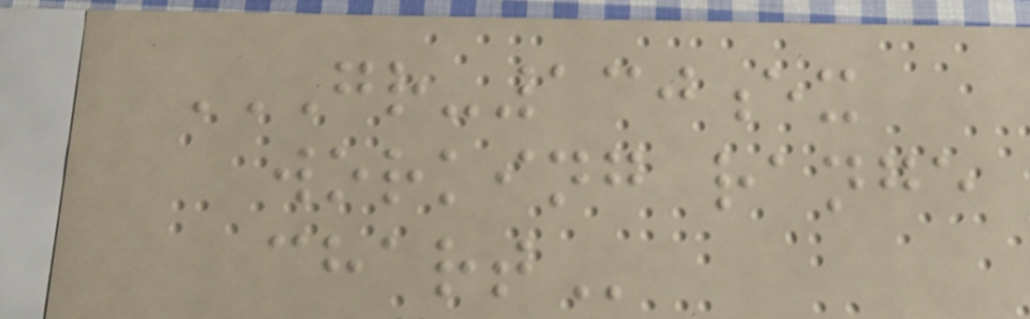GR-130EX
WORKING RANGE
CHART
